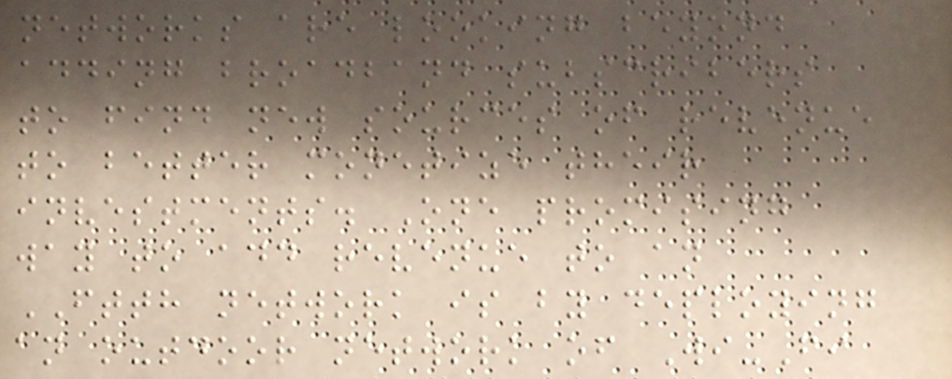networks are looking beyond
adding broadband subscribers
to find new sources of revenue
to better monetize their
investments. One promising
way to add revenue to an
FTTH network is by deploying
an outdoor network of Wi-Fi
